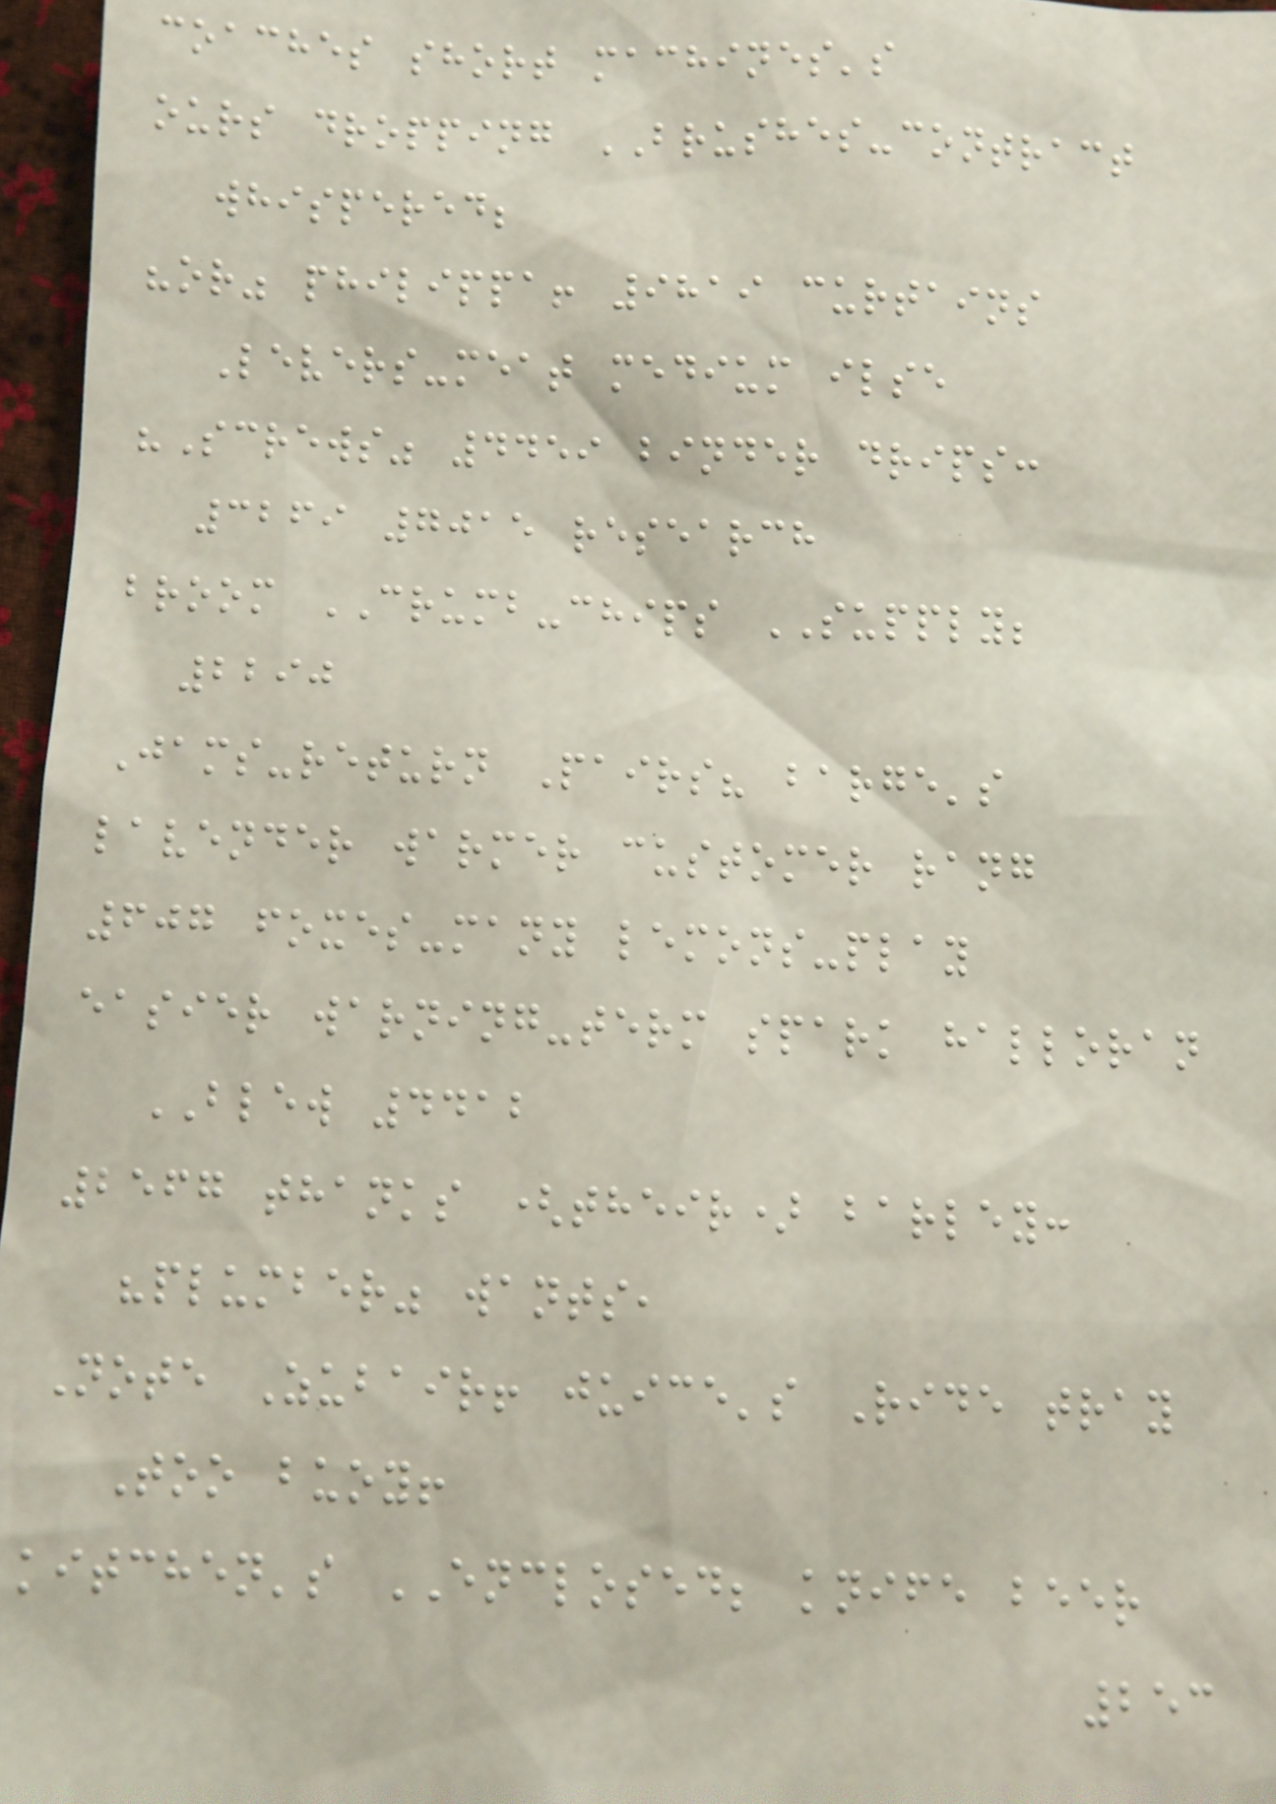coaches short machines's
ours dropping BRUSHES-contract
whispered;
"or" philippa! 9819 curtains
Levers-meat medium ilse
"Screws" 4459 binder drips:
3269 7015 research
broom CRUMB-chips SUPPLY;
2290
Jams-return Pairs? barge's
lavender warmer customer rang
607 foxes-many lemons-play
easier warning-term spark halloran
BLEW 4412
2567 thanks (their) barley:
"plumber" wants,
Note Zubair! juice's Ride tray
Too buoy!
kitchen's ENCLOSED; knife beer
253
